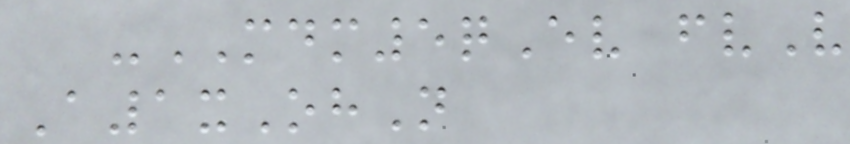-MDM5qEv fvV
A1xOhN
